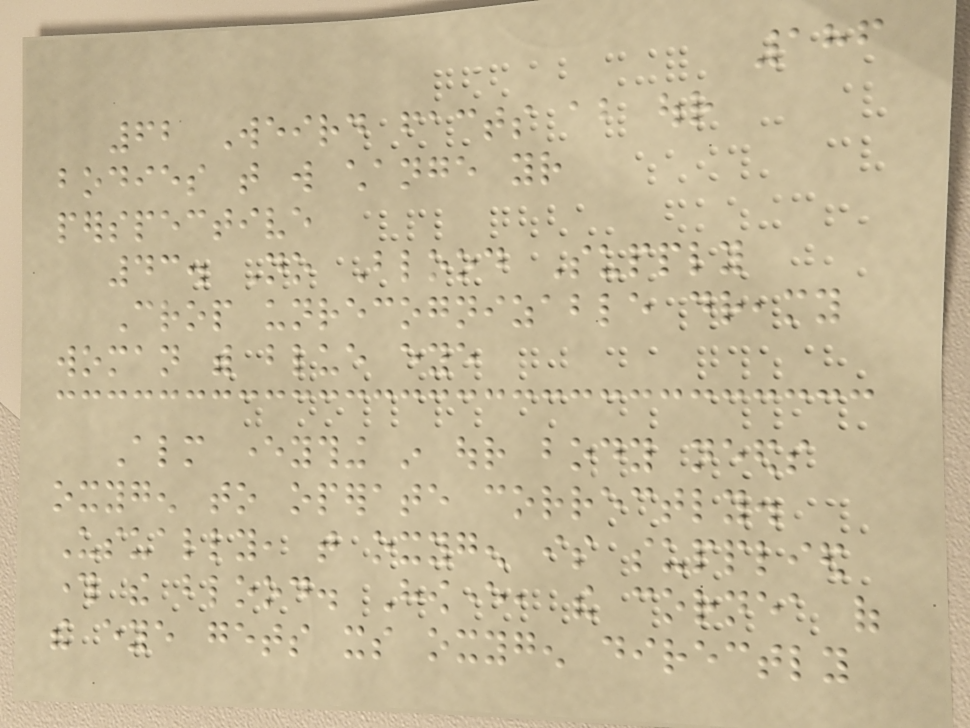186
62 Weird facts about our
bodies that will change your
perspective
43. No Blood Supply
Crop unrecognizable dreamy
woman with blue eye
Almost everything in our body needs
oxygen to operate correctly.
Usually, that oxygen is supplied
through the blood. However, the cornea of
the eye gets its oxygen directly
